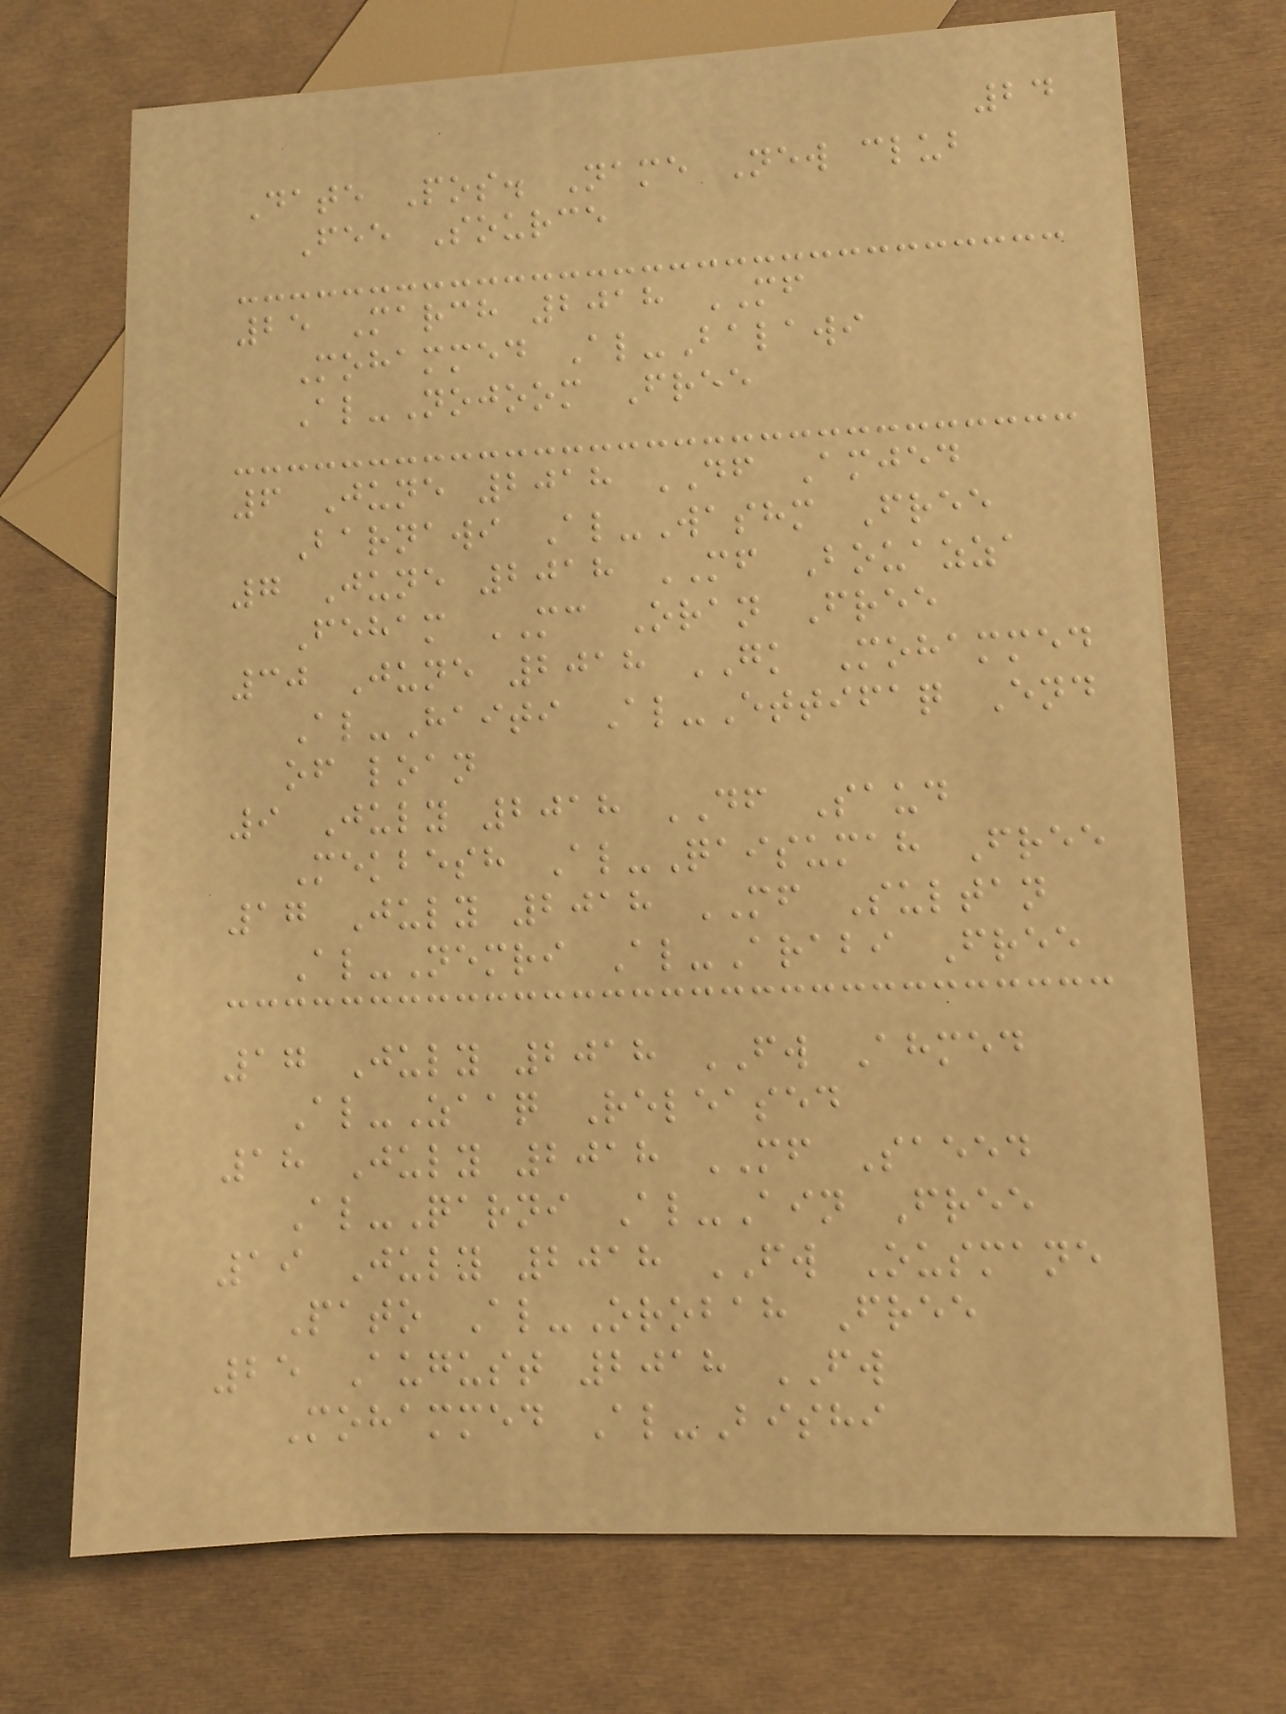24
Date Pos. Name New club
Fee Source
25 March 2018 MF
Mohammed Al-Balawi
Al-Nojoom Free
6 June 2018 DF Amjed
Barnawi Al-Washm Free
7 June 2018 MF Bouazza
Feham MC Oran Free
30 June 2018 GK Mohammed
Al-Haiti Al-Ettifaq End
of loan
9 July 2018 DF Saud
Mekbesh Al-Qaisumah Free
17 July 2018 MF Sultan
Al-Nemri Al-Arabi Free
17 July 2018 FW Ahmed
Al-Zaaq Released
18 July 2018 MF Saeed
Al-Qarni Al-Ain Free
19 July 2018 FW Ousmane
Pato Al-Orobah Free
25 August 2018 FW
Mohammed Al-Bishi
